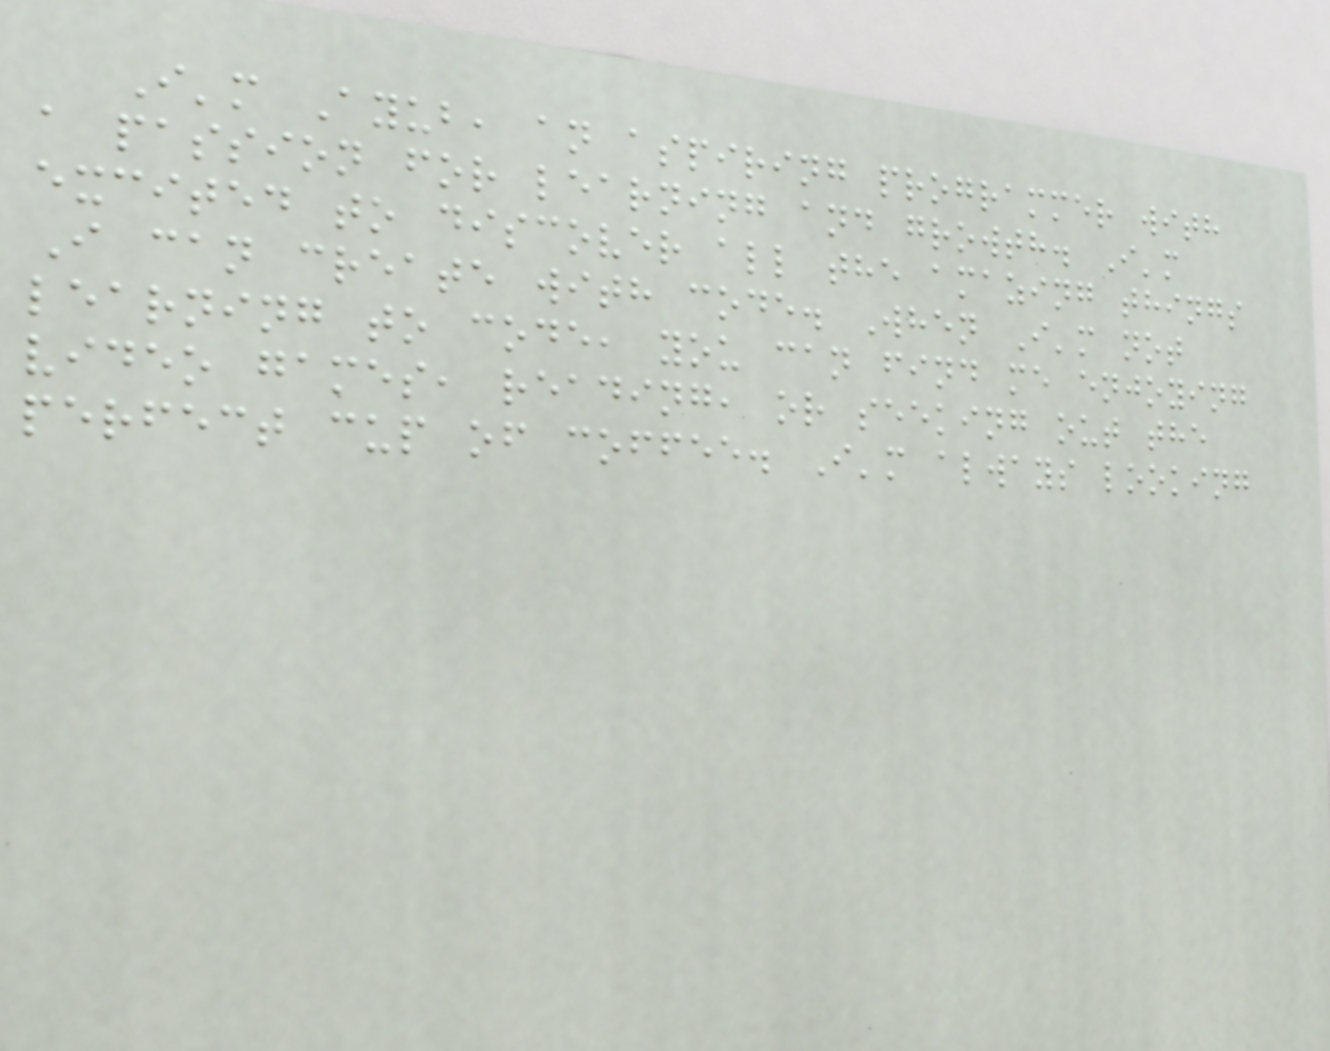I'm Ayub, an aspiring programmer with
a passion for learning and growth. I'm
excited to discover all the amazing things
I can create with code. When I'm not
learning to code, you can find me enjoying
video games, reading, or seeking out the
perfect cup of coffee. I'm always looking
